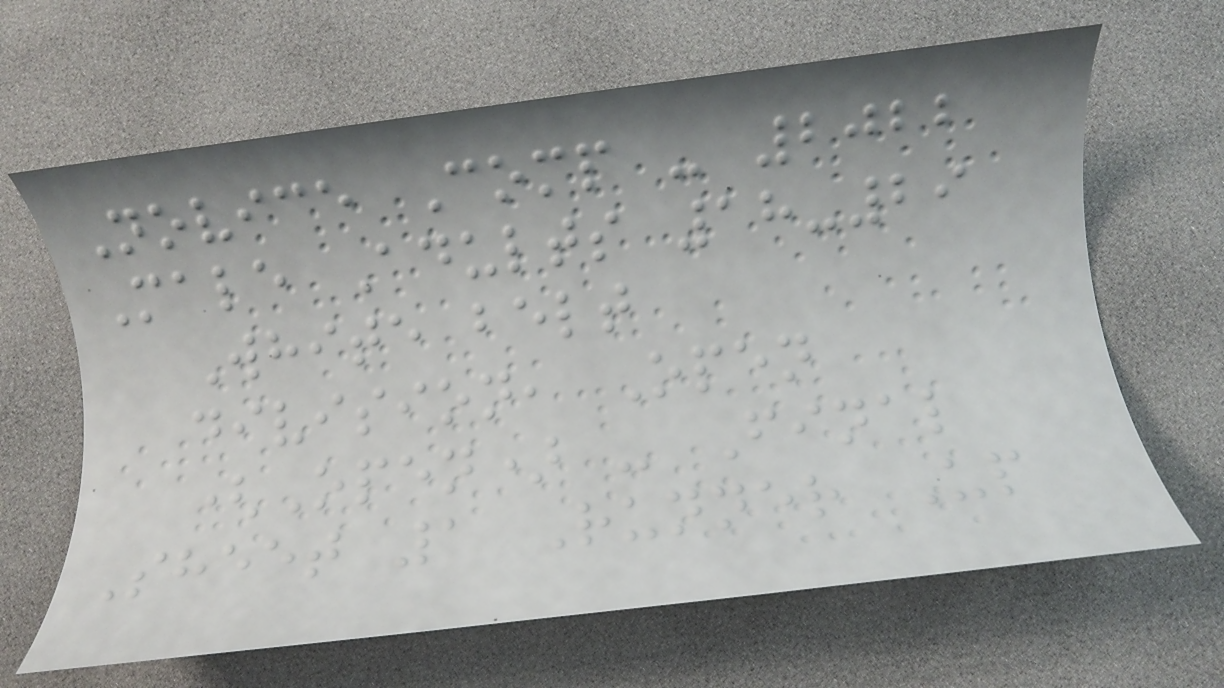Novice Comp - 2022
Male Adults 18-29
White belt
division, Open
(Open) - Final
Sheet 1 Runner Up
